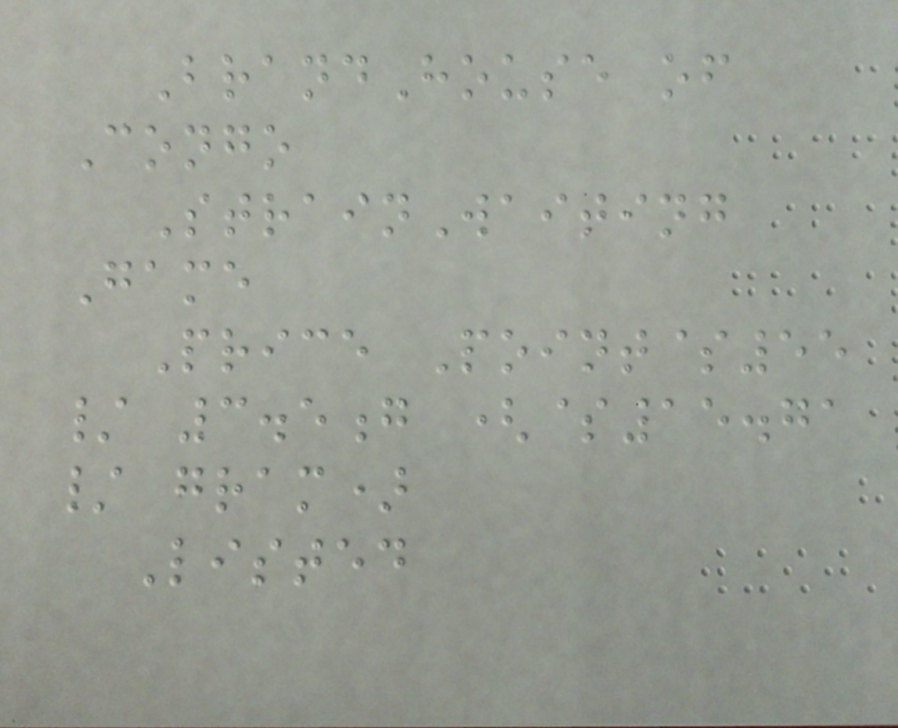BrandHouse of
Congo
StrainWaiting
Game
Price Point$55
/ 3.5g ($15.71
/ gram)
Listed
